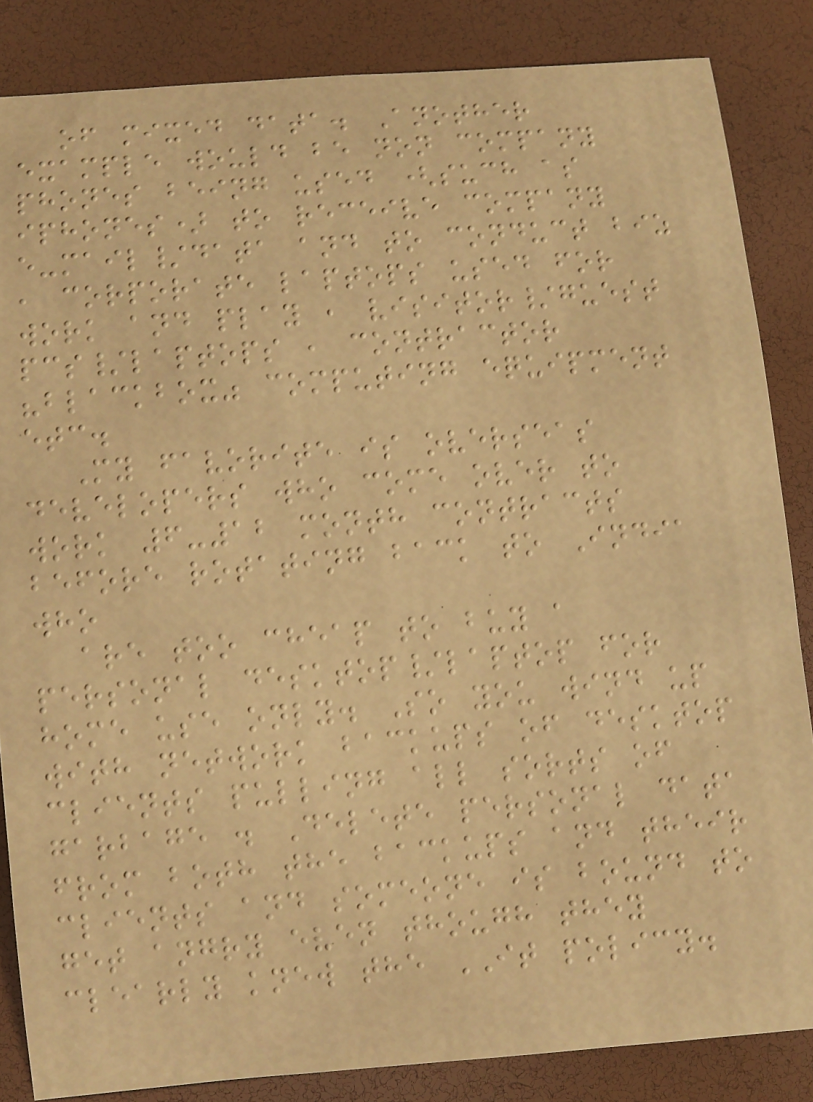of mixed data. Another
example would be non company
phones being used (such as
iphones) to receive company
e-mail/data and to conduct biz
, corporate laptops used for
work and play , visitor/guest
pcs/laptops , contractor
"blackbox" computing equipment
etc.
My favorite is overseas
developers who come over to
work 6-12 month contracts
before rotating back to India
who
are too cheap to buy a
personal desktop/laptop for
home use only. So you wind up
with network backups of desktop
clients pulling all sorts of
garbage . Delete personal data
from both the backups and their
clients and someone is bound to
get angry even though they
clearly knew the IT policy.
